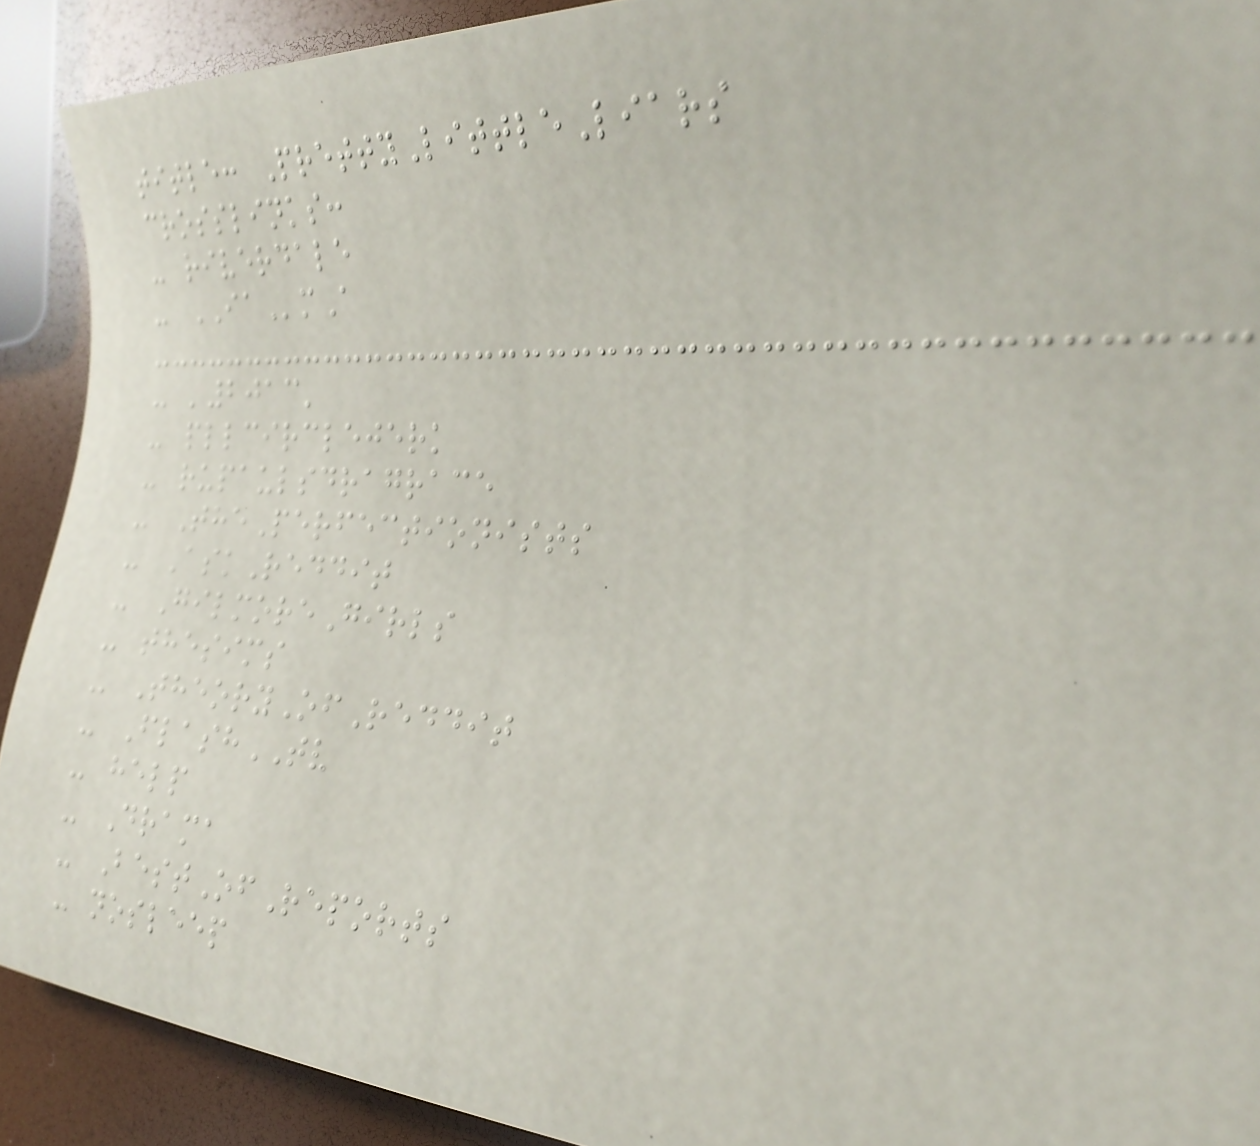title: PrettyLittleLiars
crosslinks:
- riverdale
- IAmA
- '2013'
- pllcirclejerk
- rupaulsdragrace
- ThePerfectionists
- AskReddit
- GilmoreGirls
- thesims
- TheoryOfReddit
- FlashTV
- help
- Drama
- BestOfReports
- nosleep
